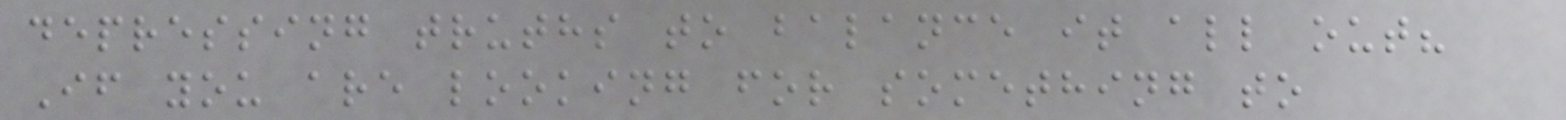depressing truths to balance it all out?
If you are looking for something to
